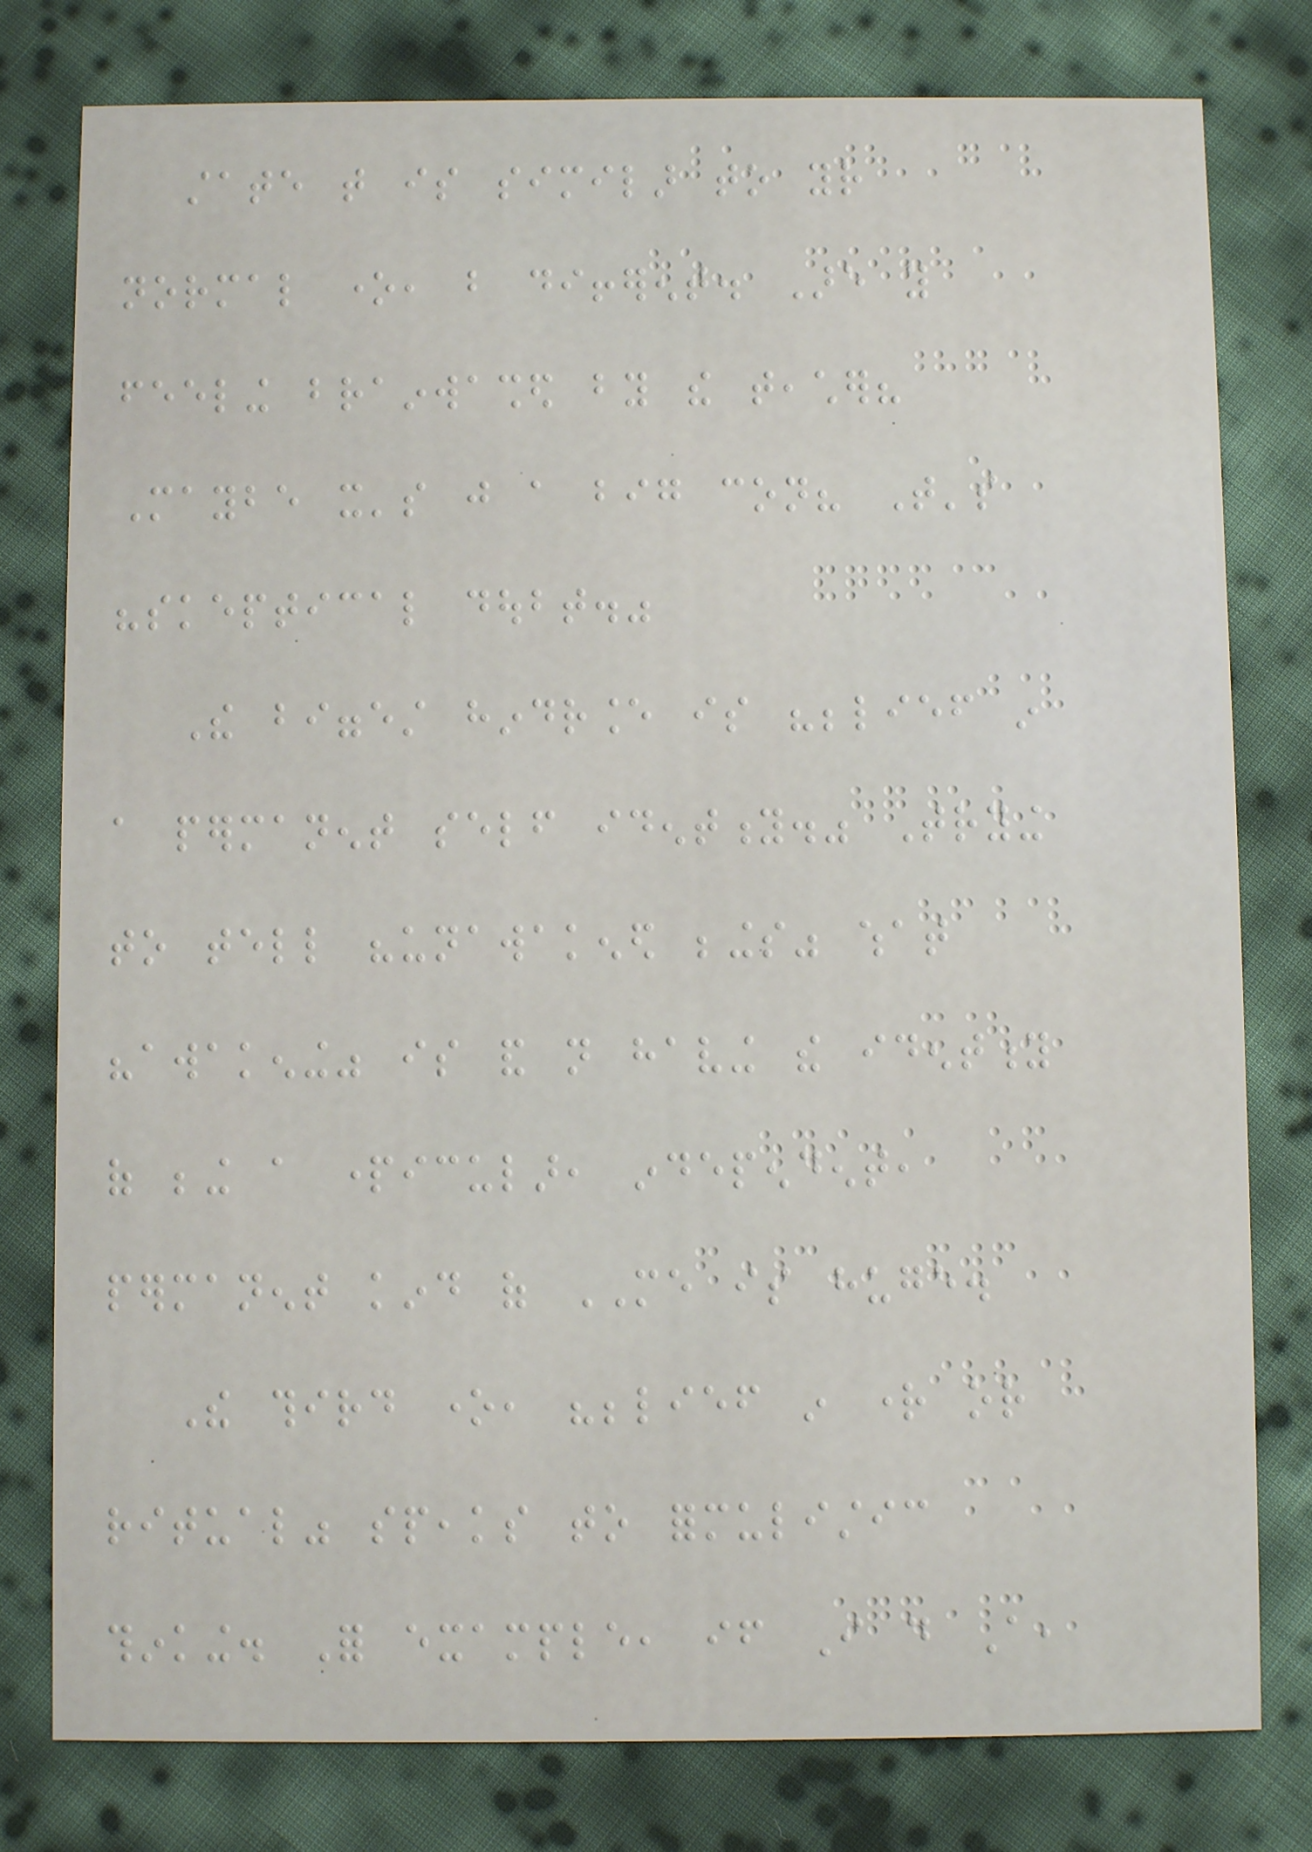state that is similar to your
normal one, but different. Are you
feeling brainwashed by the teacher?
Maybe it's just a big con? That's
"skeptical doubt."
The biggest hindrance is "belief in
a permanent self identity." Trying
to tell "unawakened beings" what
"awakening" is and not having the identity
of being a particular, independent,
permanent kind of ME is huge.
The third one, "belief in right or
ritual" speaks to formulistic
thinking. For example, if I do A,
